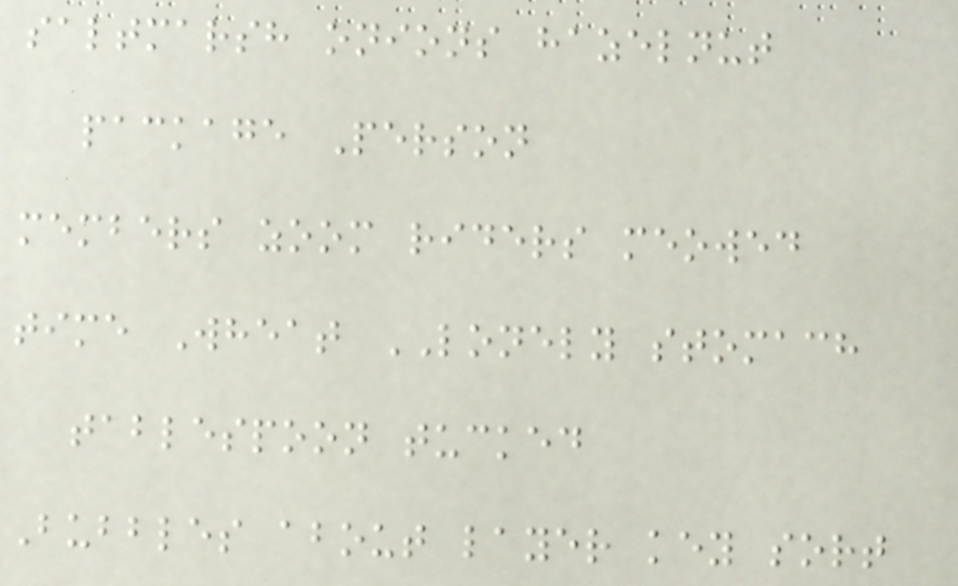saltmarsh onions hazelnut
package Person
members zoom riders meowed
time Wheat LONELY stomach
tablespoon tucked
Bubbles about layer key sort
